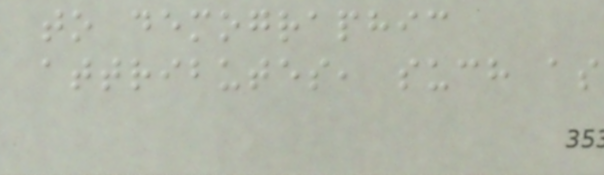to demographic
attributes, such as
